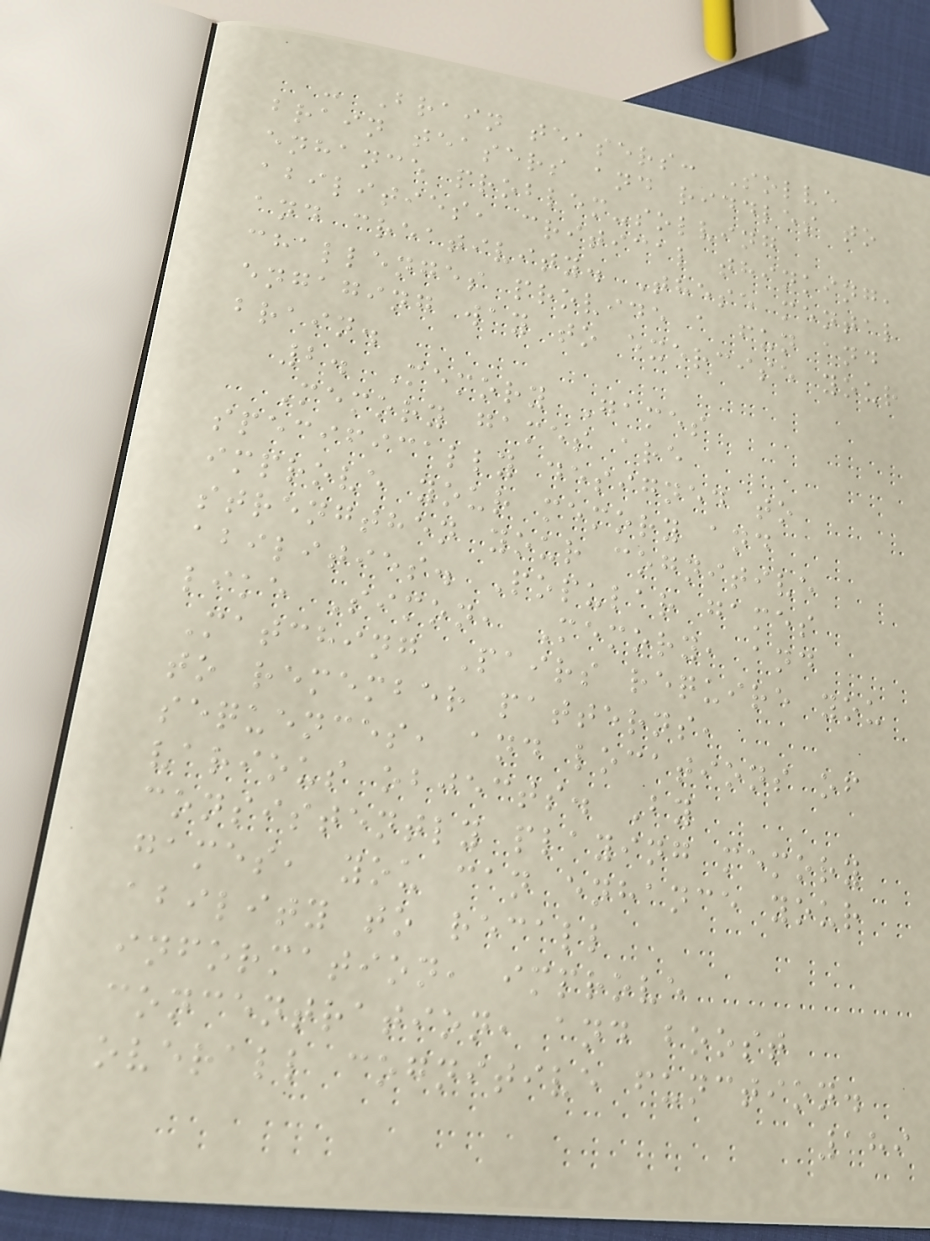- Brain teasers: Solve
brain teasers and riddles to
enhance problem-solving
abilities, critical thinking,
and creativity. These mental
challenges provide a fun and
engaging way to exercise your
brain.
2. Memory Games
Memory games are
specifically designed to
improve your memory and
strengthen your cognitive
abilities. Popular games
like Simon, Memory, and
Matching Pairs require you
to remember patterns,
sequences, and locations of
various objects. By
consistently playing memory
games, you can enhance your
ability to recall
information, improve
concentration, and boost
overall cognitive function.
189
